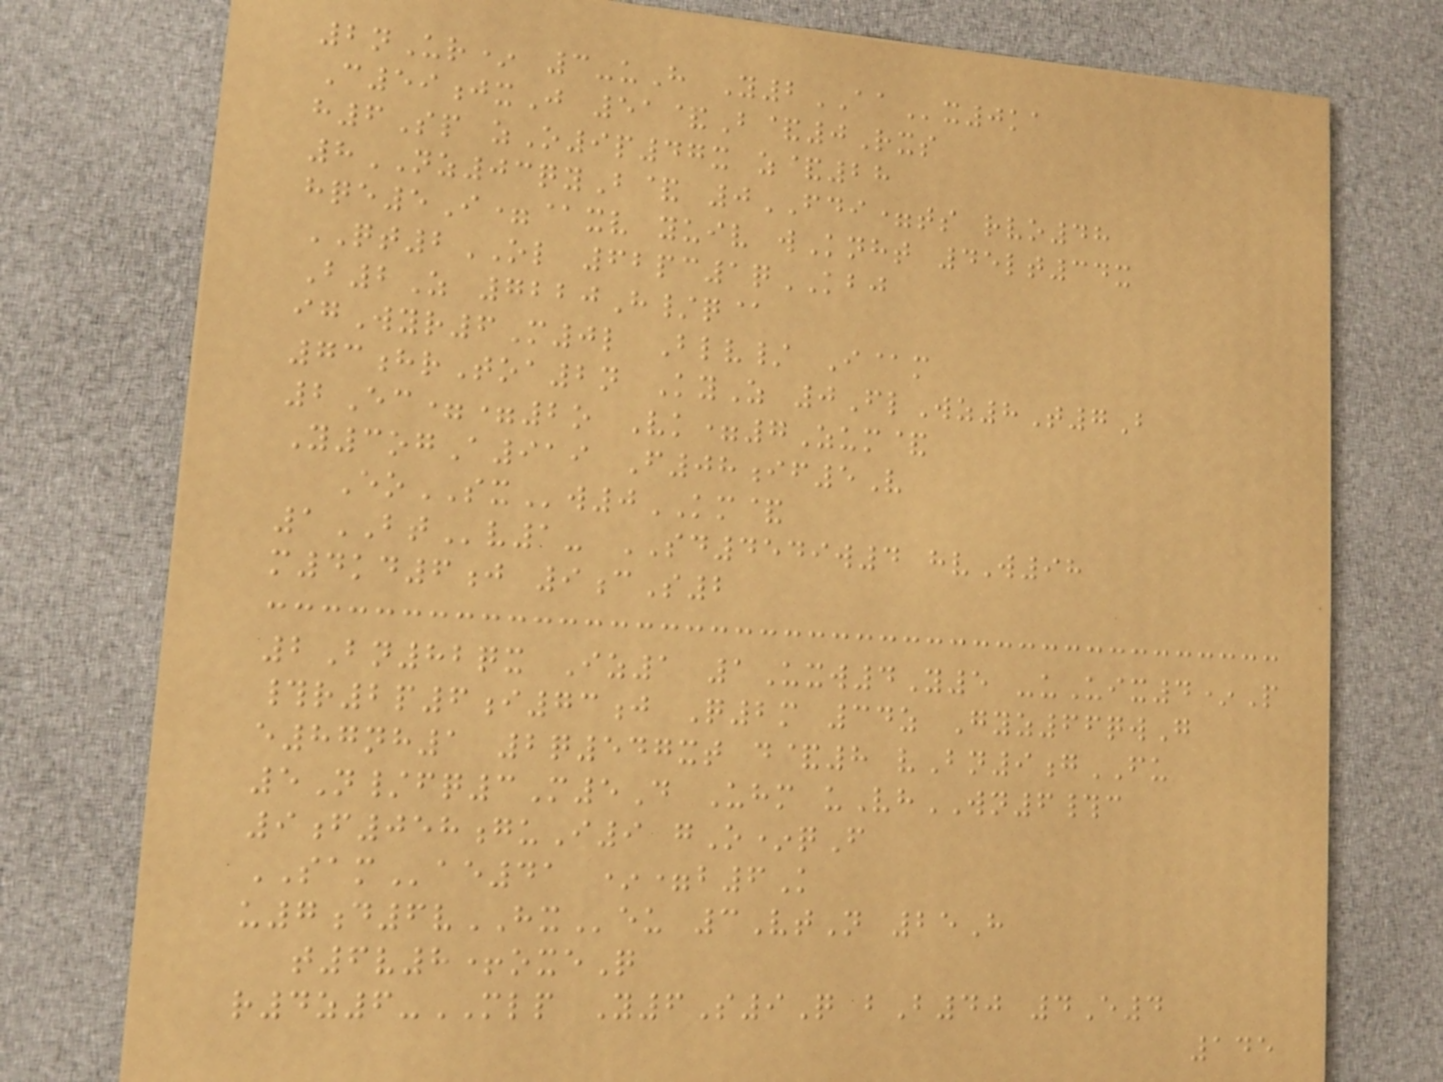2nUr* 3-uH Y2AAx0ka
C59jxJ 51&B&0Rxs
h6Sp zO9p47x z&28
8NZ03qyB& 0FDI=ts rvo48
hqe5I=@xv yuiv wKnht 45lt34x
QT2OL 62pc1qKBJ
B2Z 7220H/q@
igWyr6M0l Blv/ I@m
73hrToa2n KyZ 0FlWz8T7B
2Ec==2o Vk=7Zum&
Y3ogA919 F08if5V
EoSXw0KM&
1BTv1- SD4549w4 hvW98
m4kd6j 9cS2
2Bn82qx Iz1 1Uxw4Y5 -uUix4*P
#r2p6i73j Q2m 34z Gyz66qwG
e87nh1 2q547xt d&8 vBn9gFU
5N/fq3M5D Uhm uVhWN6#c
9f058guI9 gO*qF
SAMae41 *=b6K
u7d6vHXeu 3VtN 25H
t6v8+oxeQ
r4z6-MLP Y6S9Q bB40 4E4
145
